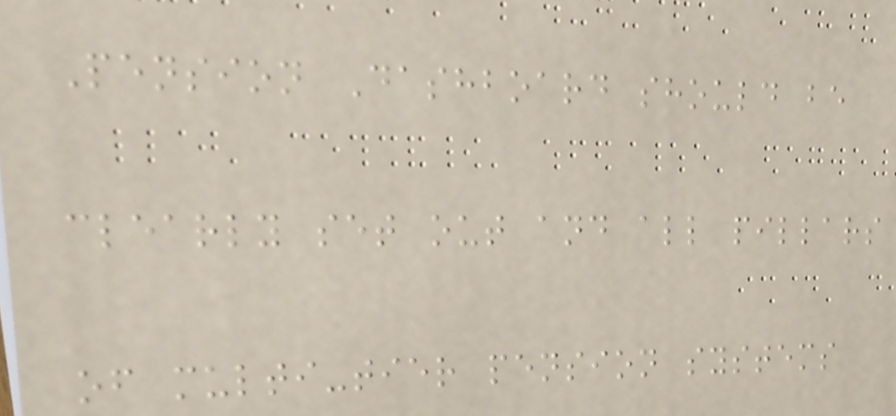Pension Dashboard should be
clearly set out and all pillars
of multi-tier pension systems
